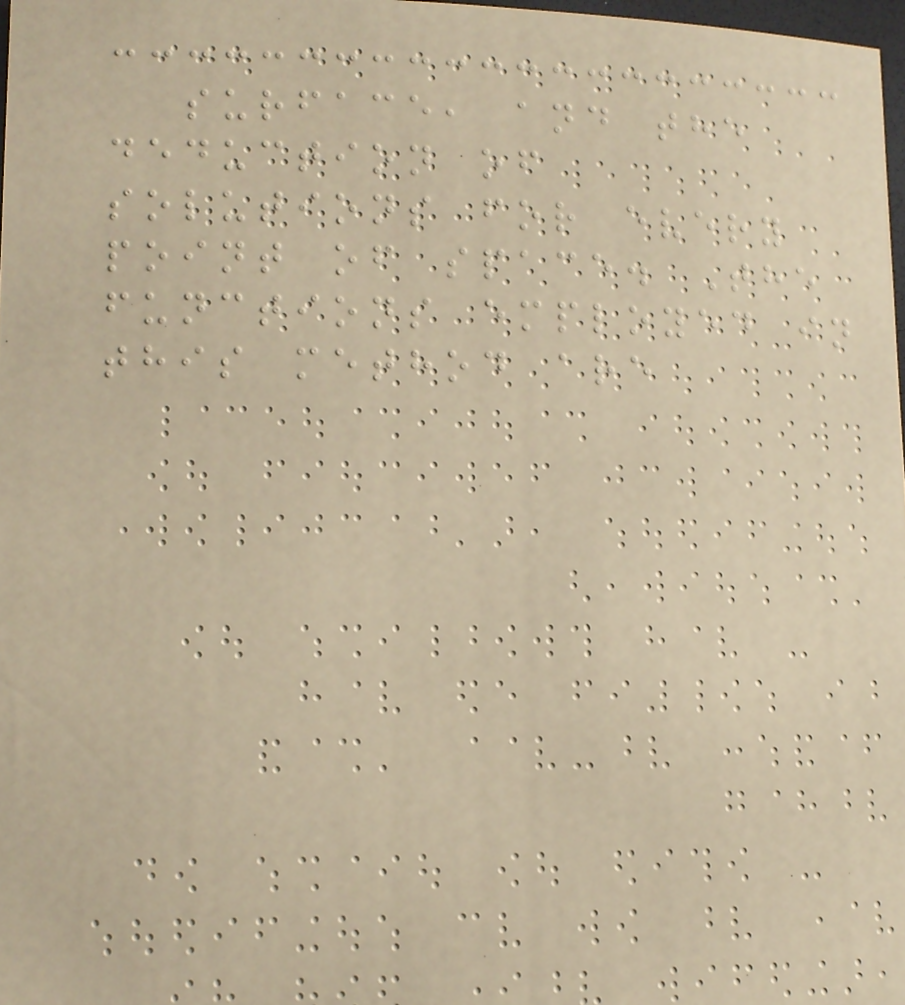surface, and the
deduction of
solutions for every
point of space. The
functions employed in
this method are
